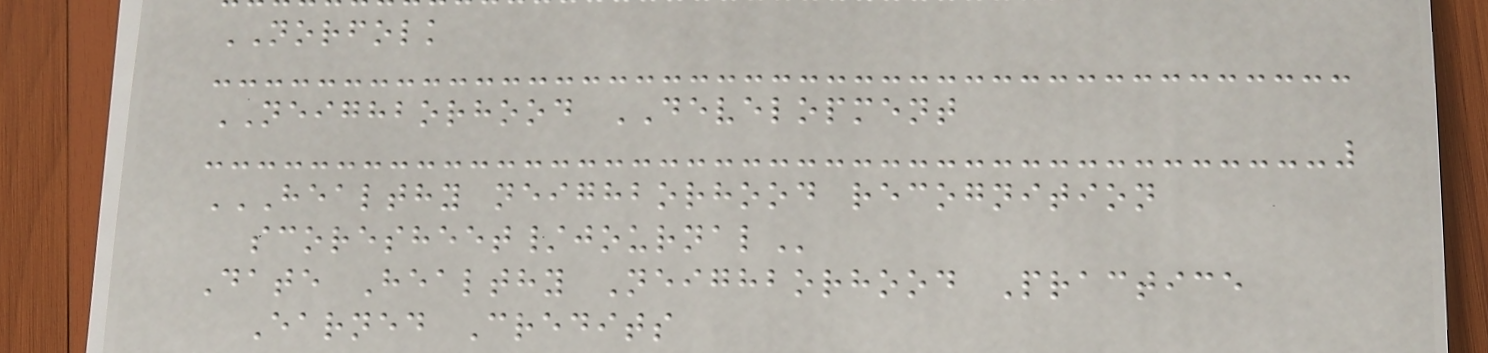NORFOLK
NEIGHBORHOOD DEVELOPMENT
HEALTHY NEIGHBORHOOD RECOGNITION
SCORESHEET/JOURNAL
Date Healthy Neighborhood Practice
Earned Credits
